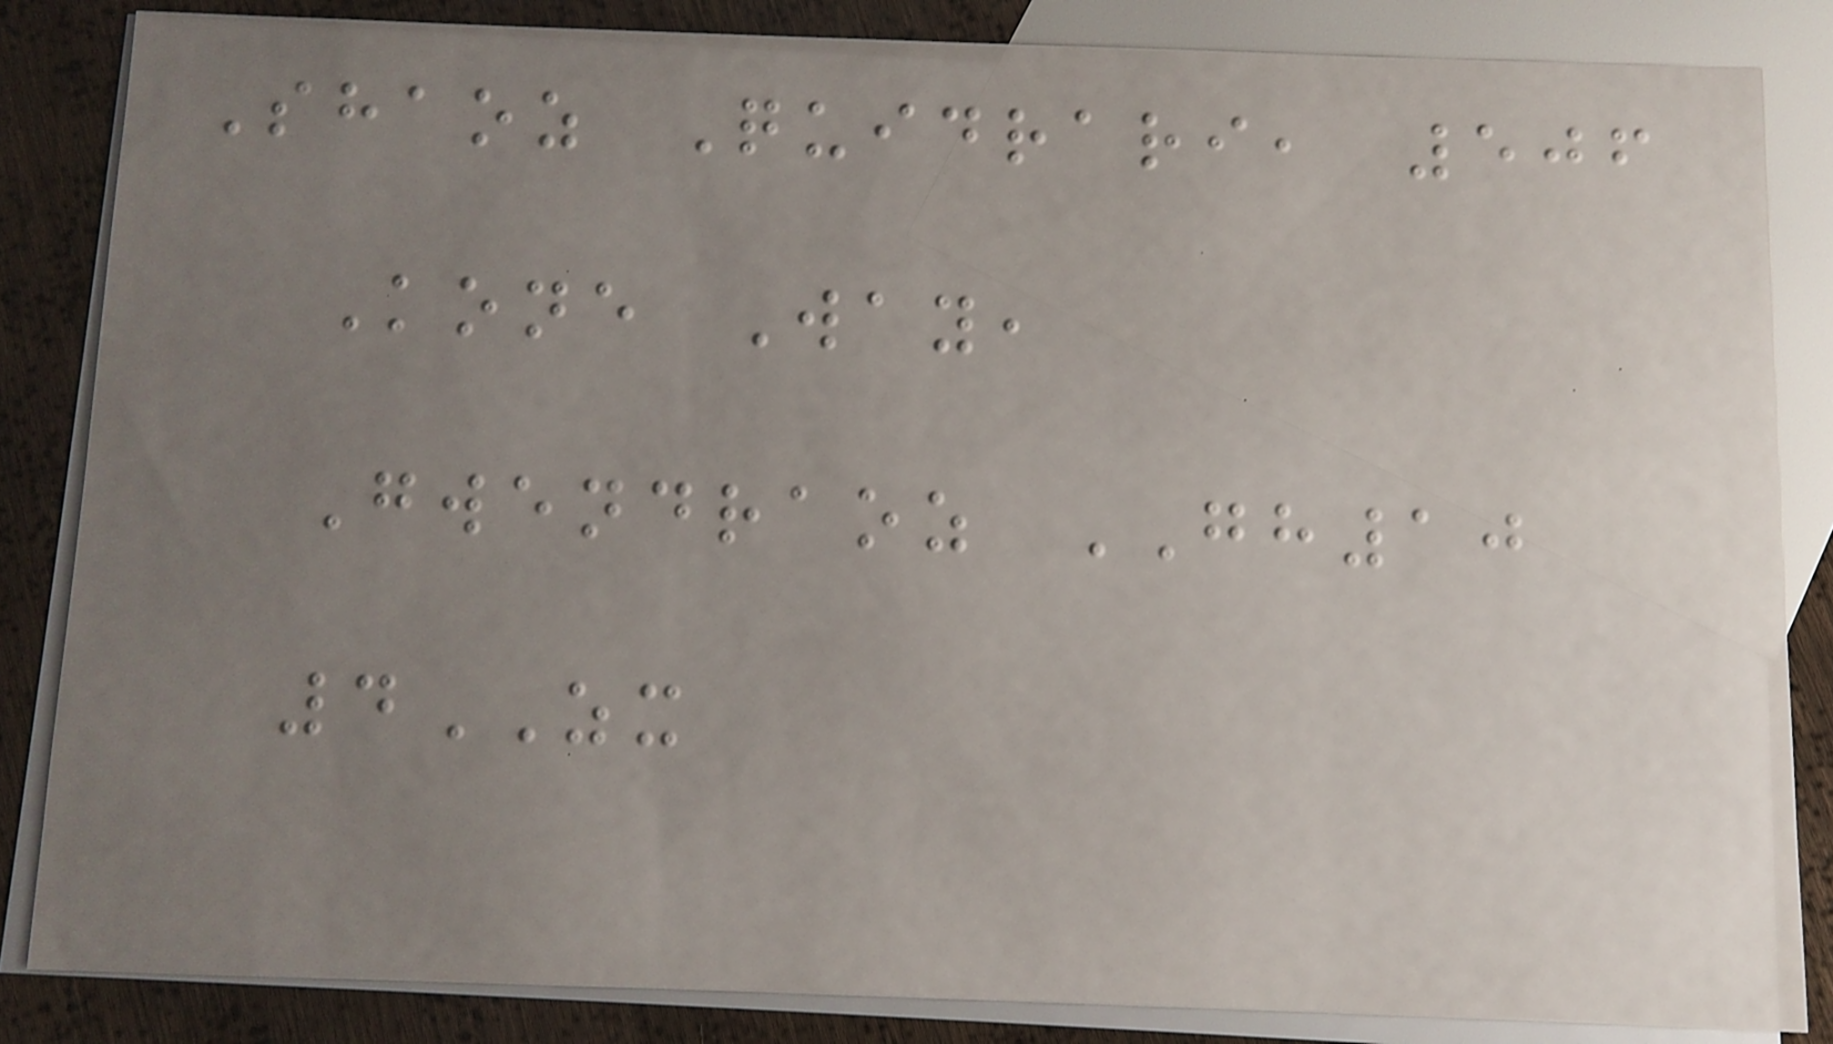Shaoz Quidrari, 506
Kone Way,
Gwendraoz GH10
4ZX
